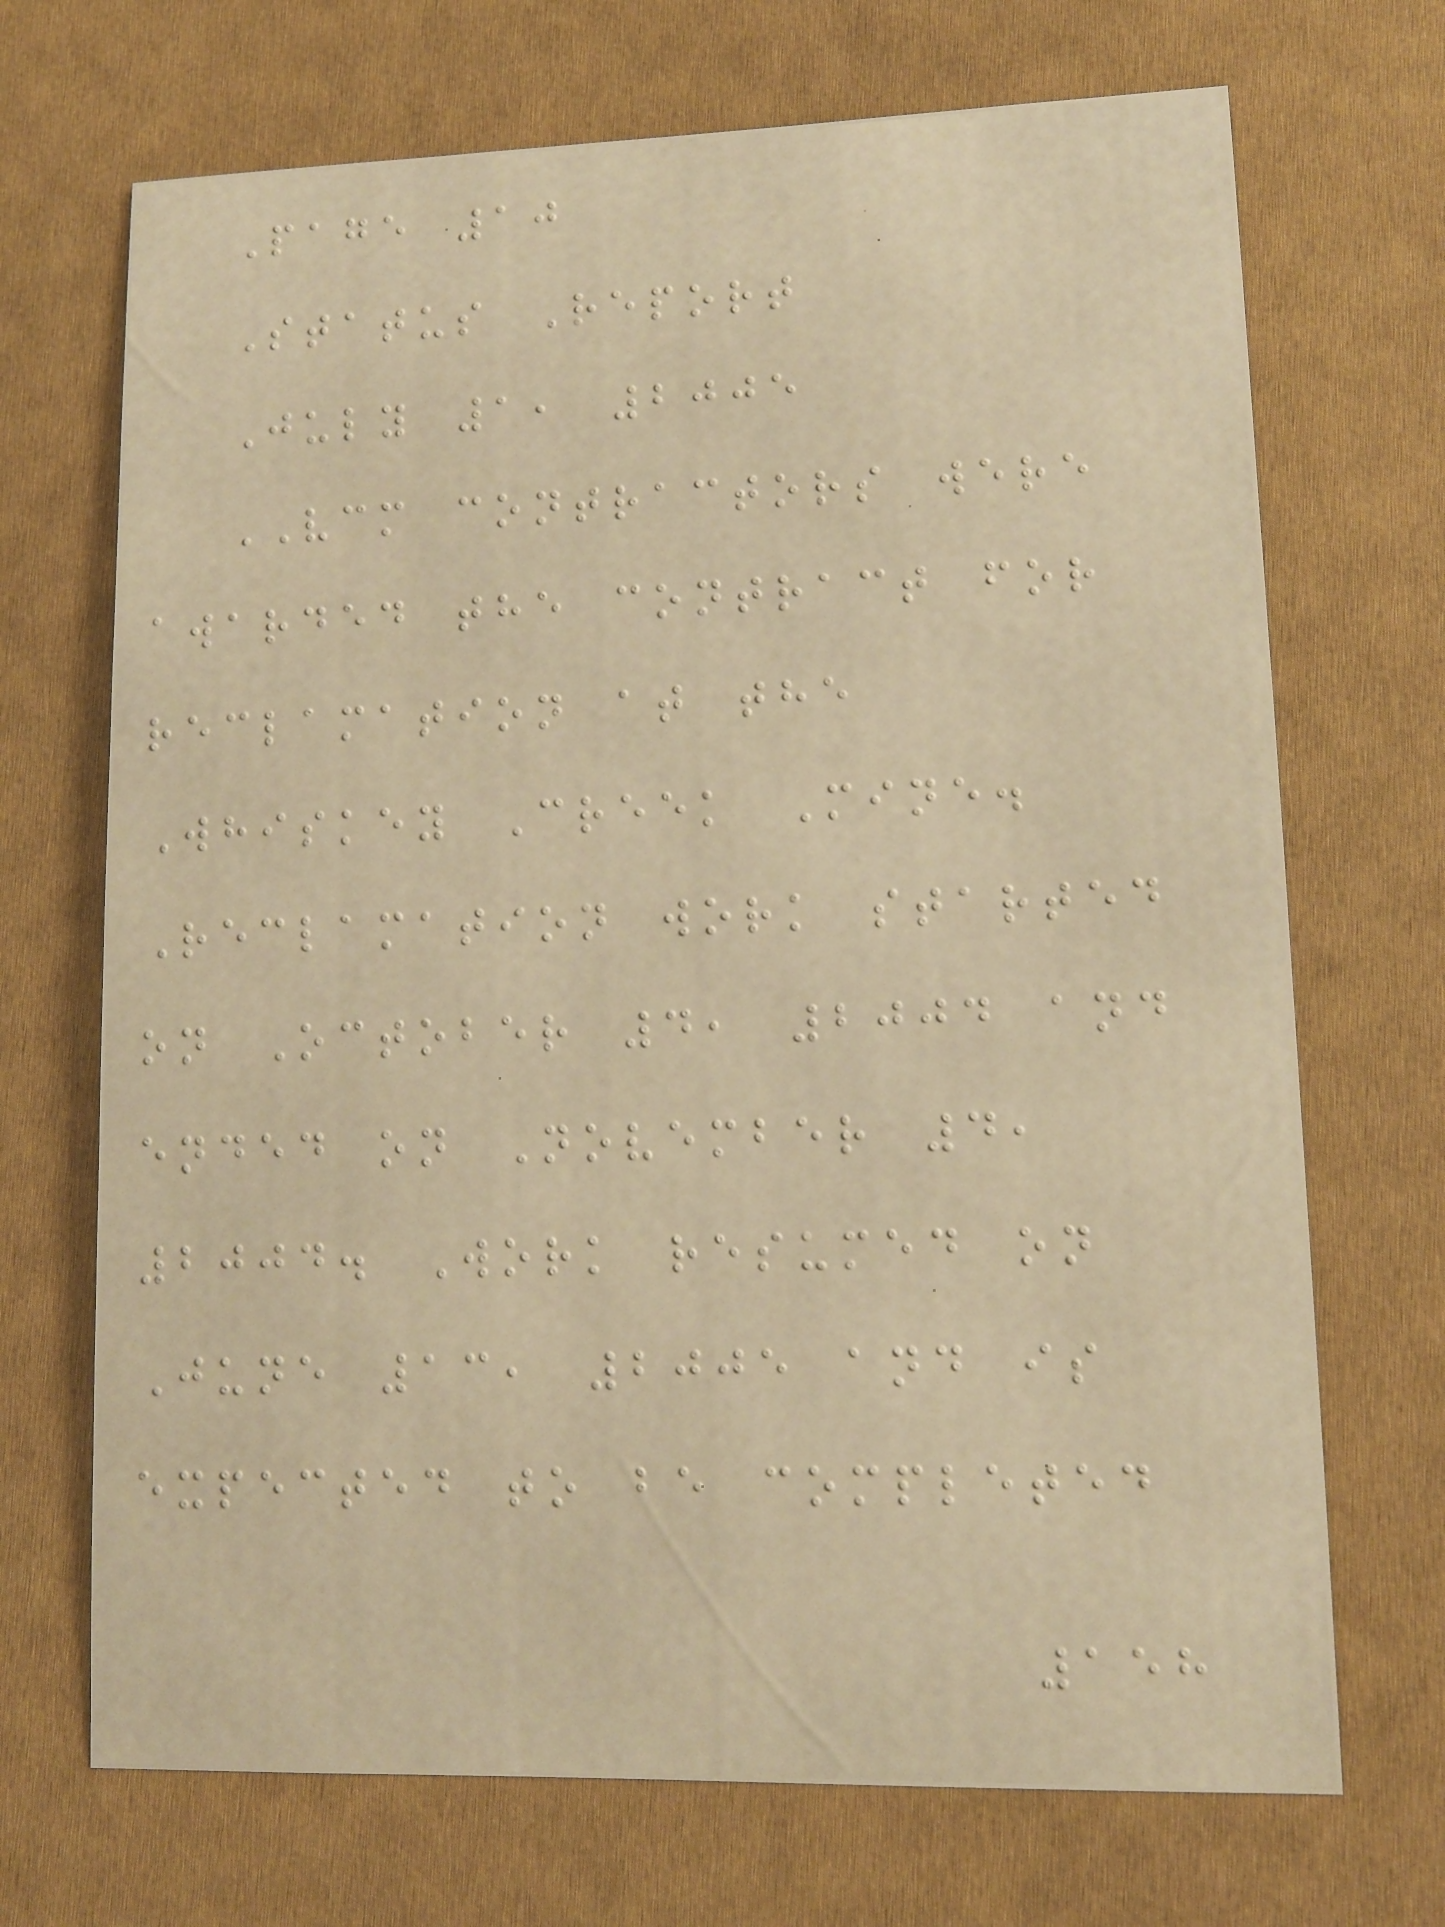Page 10
Status Report
July 1, 2005
VCM contractors were
awarded the contract for
reclamation at the
Whiskey Creek Mine.
Reclamation work started
on October 4, 2004 and
ended on November 4,
2004. Work resumed on
June 13, 2005 and is
expected to be completed
158
